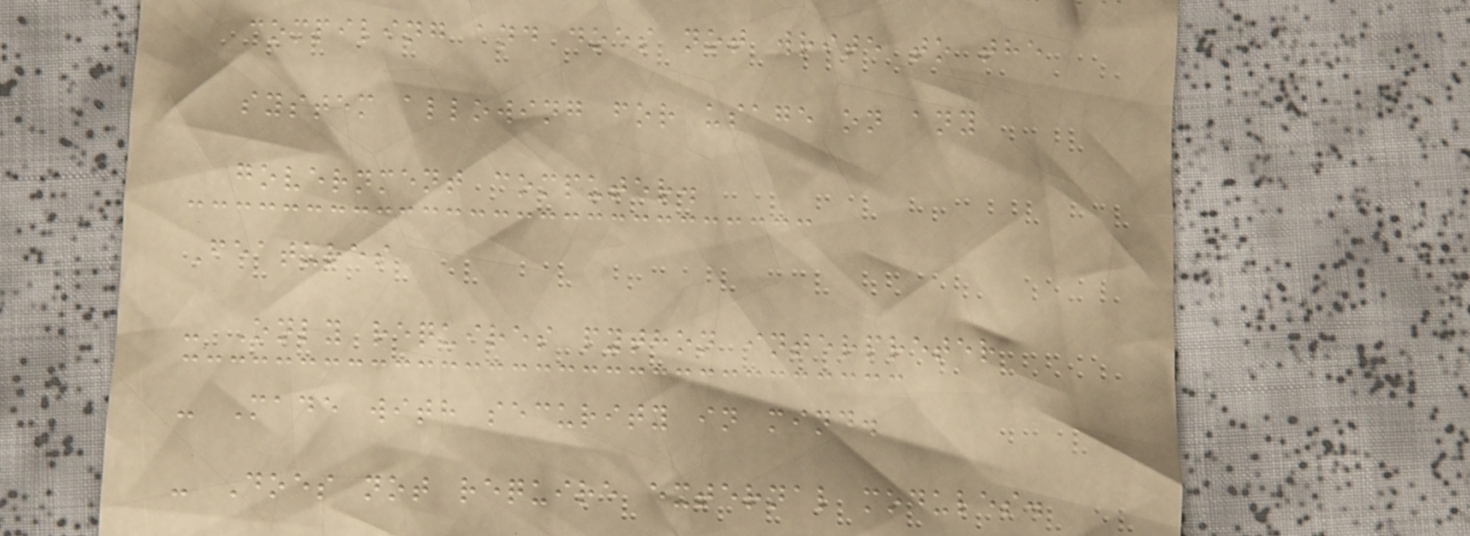compiling and does not write to the
system allowing for usage on any
government computer.
Features
- Only requires python interpreter
- Made with security in mind.
- Does not require external modules.
